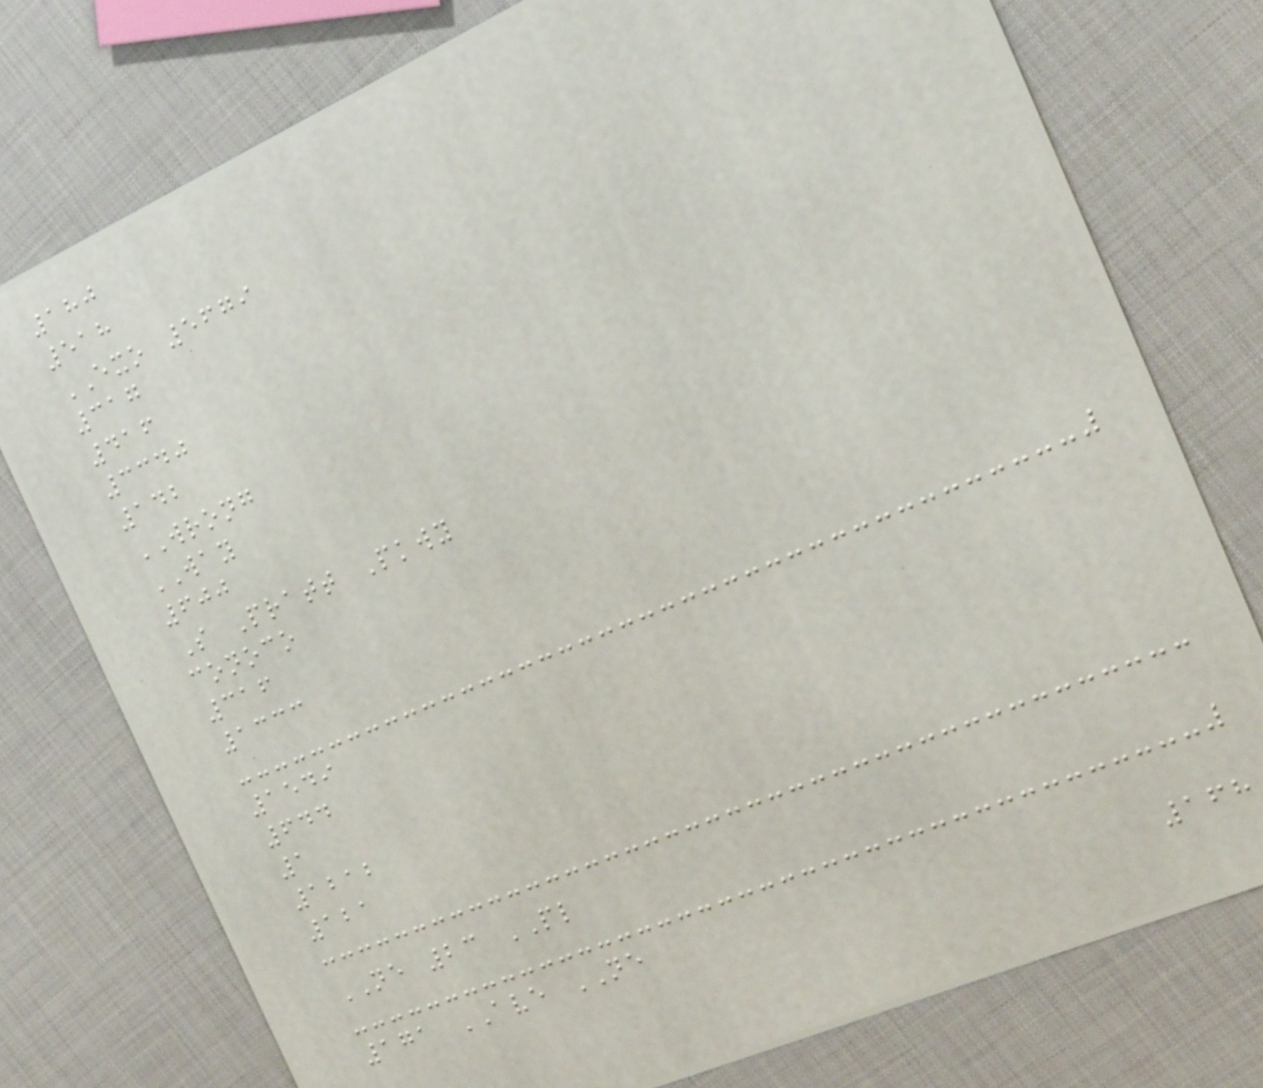180
518
EXO 5679
317
416
3340
142
WRONG
WAY
600
S Pratt Pkwy
conoco
316
1333
1549
644
1
1212
121
NE 23 PL
171 AVE NE
168
